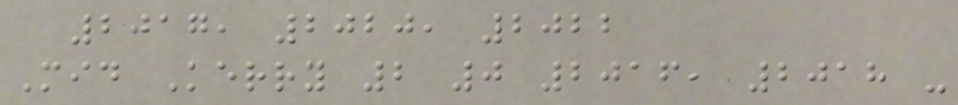2017, 2020, 2022
Mid Kerry 2 0 2016, 2018 -
